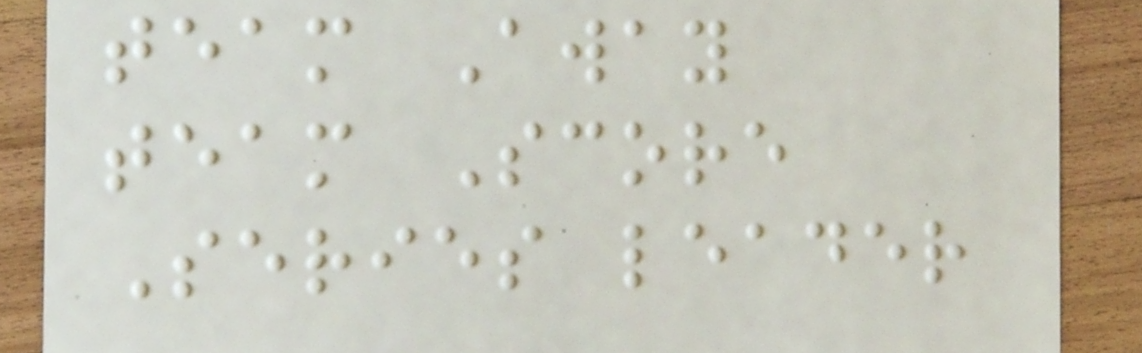team Away
team Score
Series leader
